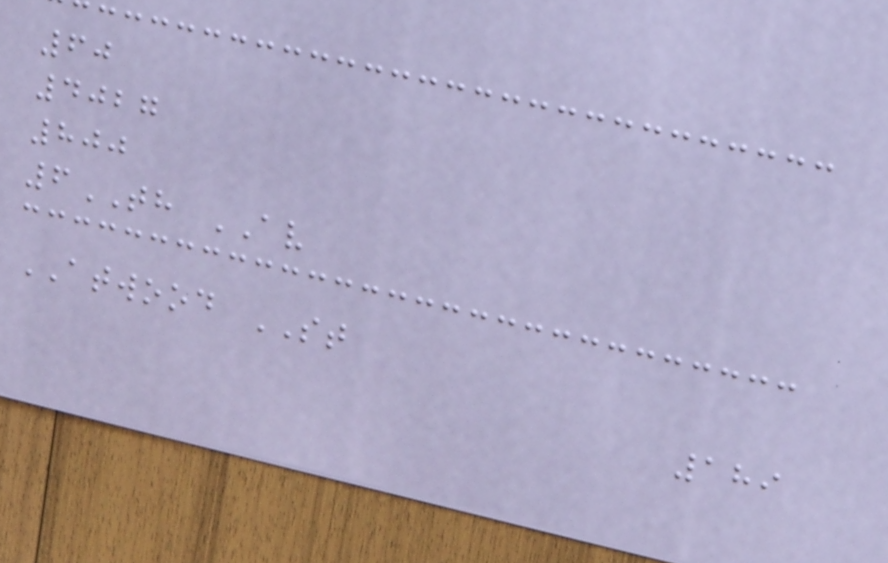60
4027
800
6TH AV
ATWOOD ST
189
